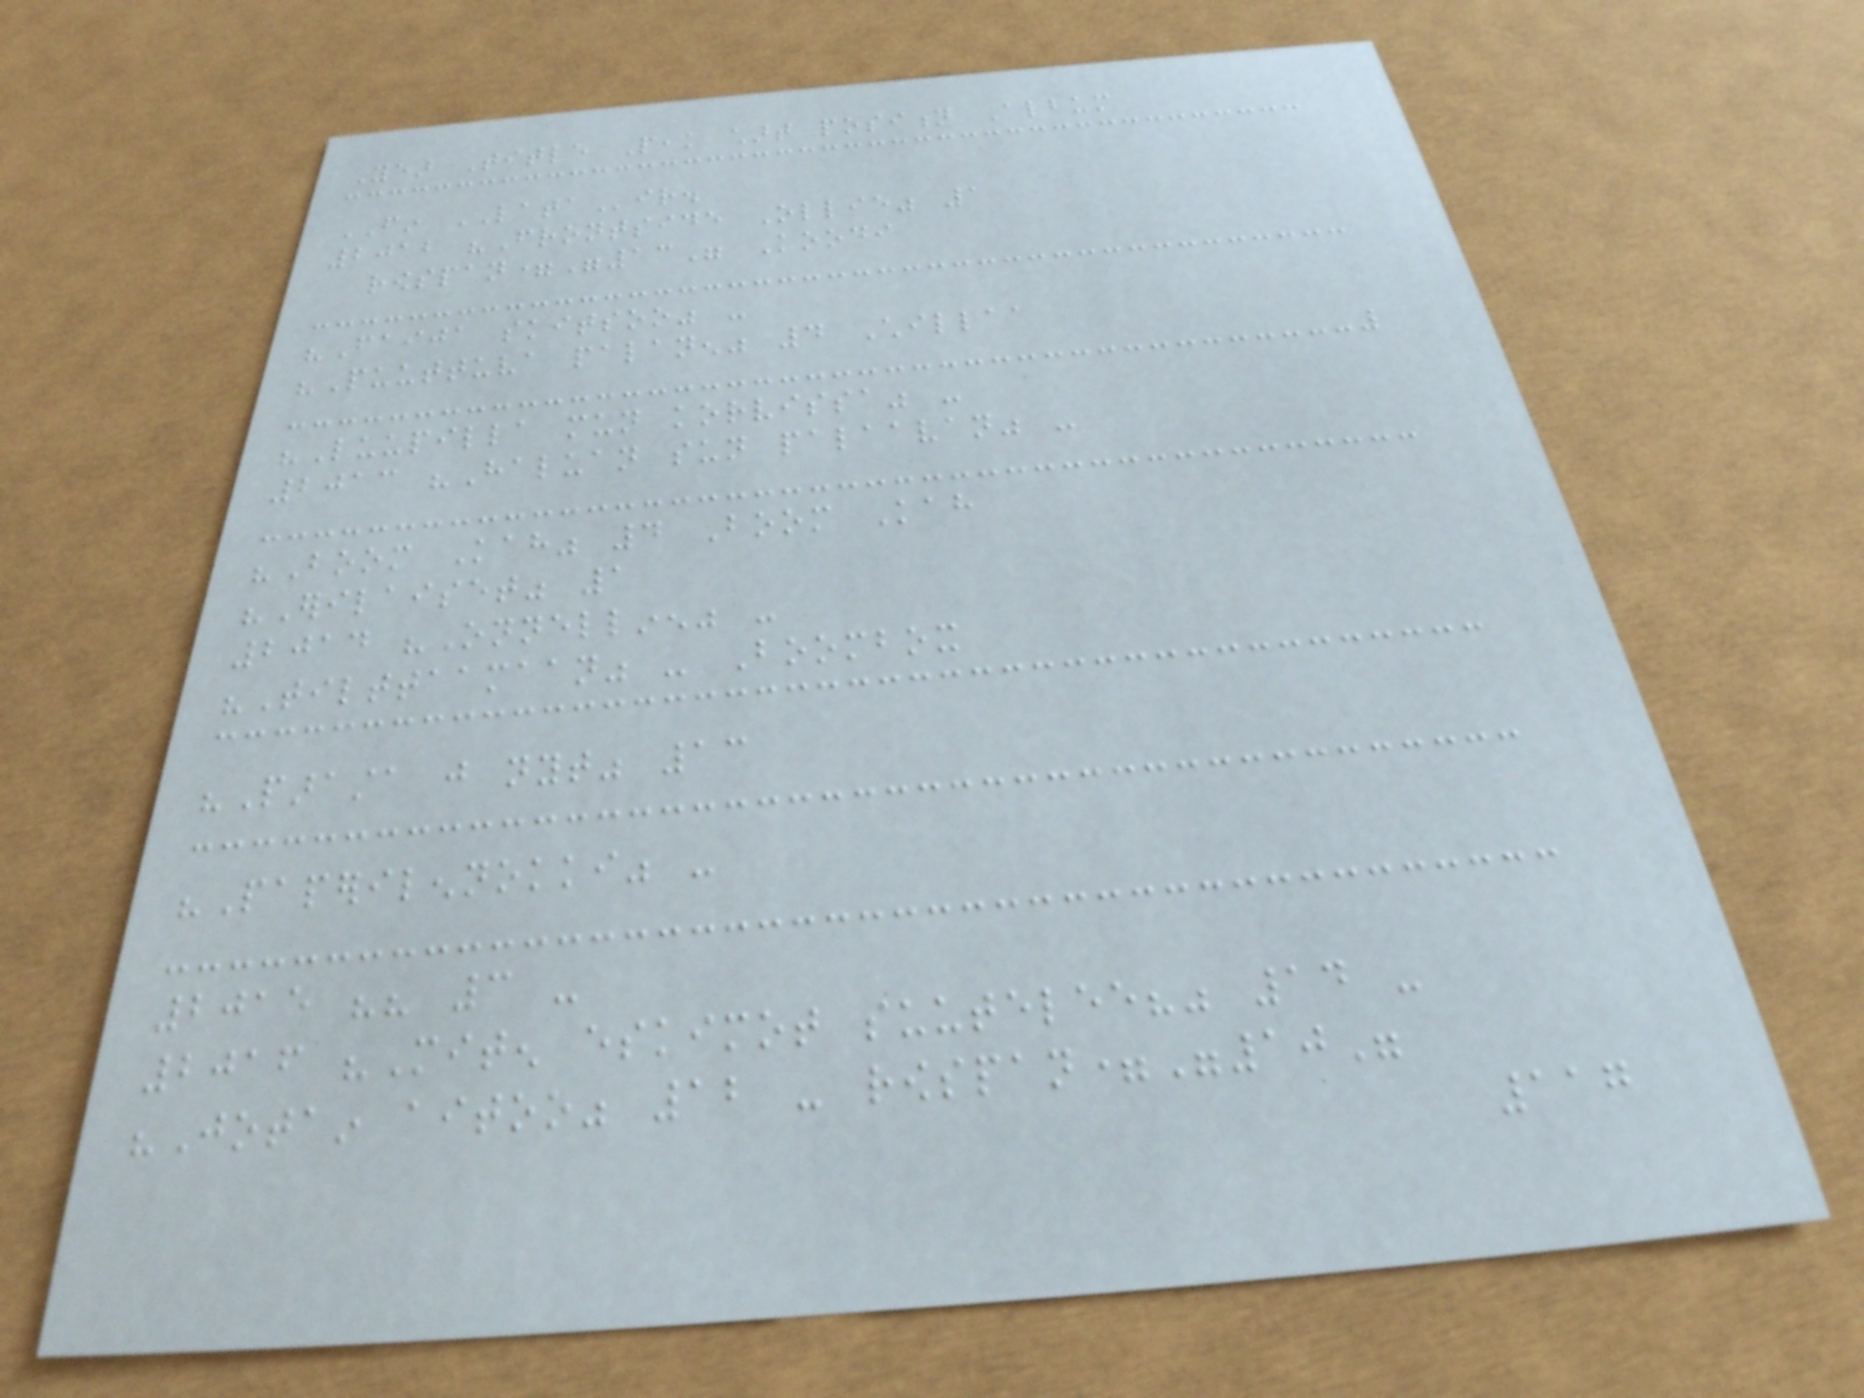Year Title Peak chart position Album
FIN LATAir.
2012 "Frontside Ollie" 1
rowspan="13" Koodi
"Faija skitsoo" -
"Puuttuva palanen" 4 Chillaa
"Luupilla mun korvissa" -
2013 "Haluan sun palaavan" -
"Boom Kah" 4 Boom Kah
"Erilaiset" 1
2014 "Onnellinen" -
"Tilttaamaan" - Boombox
"Parasta just nyt" 13
"Paperilennokki" -
2015 "" 3 -
2016 "Miten eskimot suutelee?" 14 -
"Jotain aitoo" 12 - rowspan="10"
117
